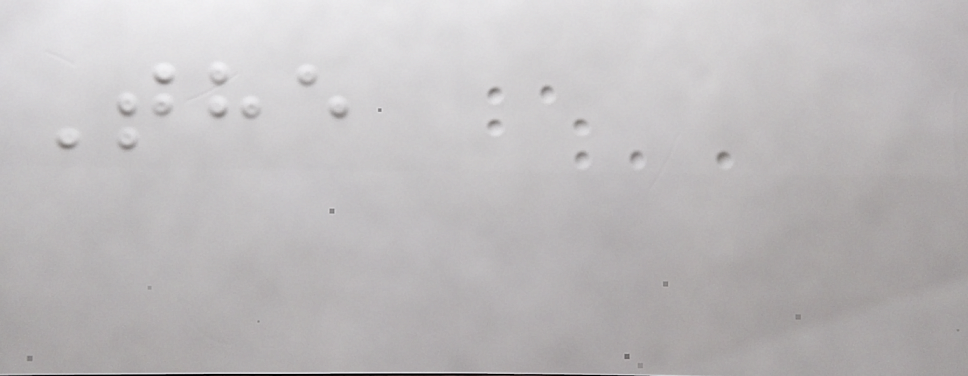The
